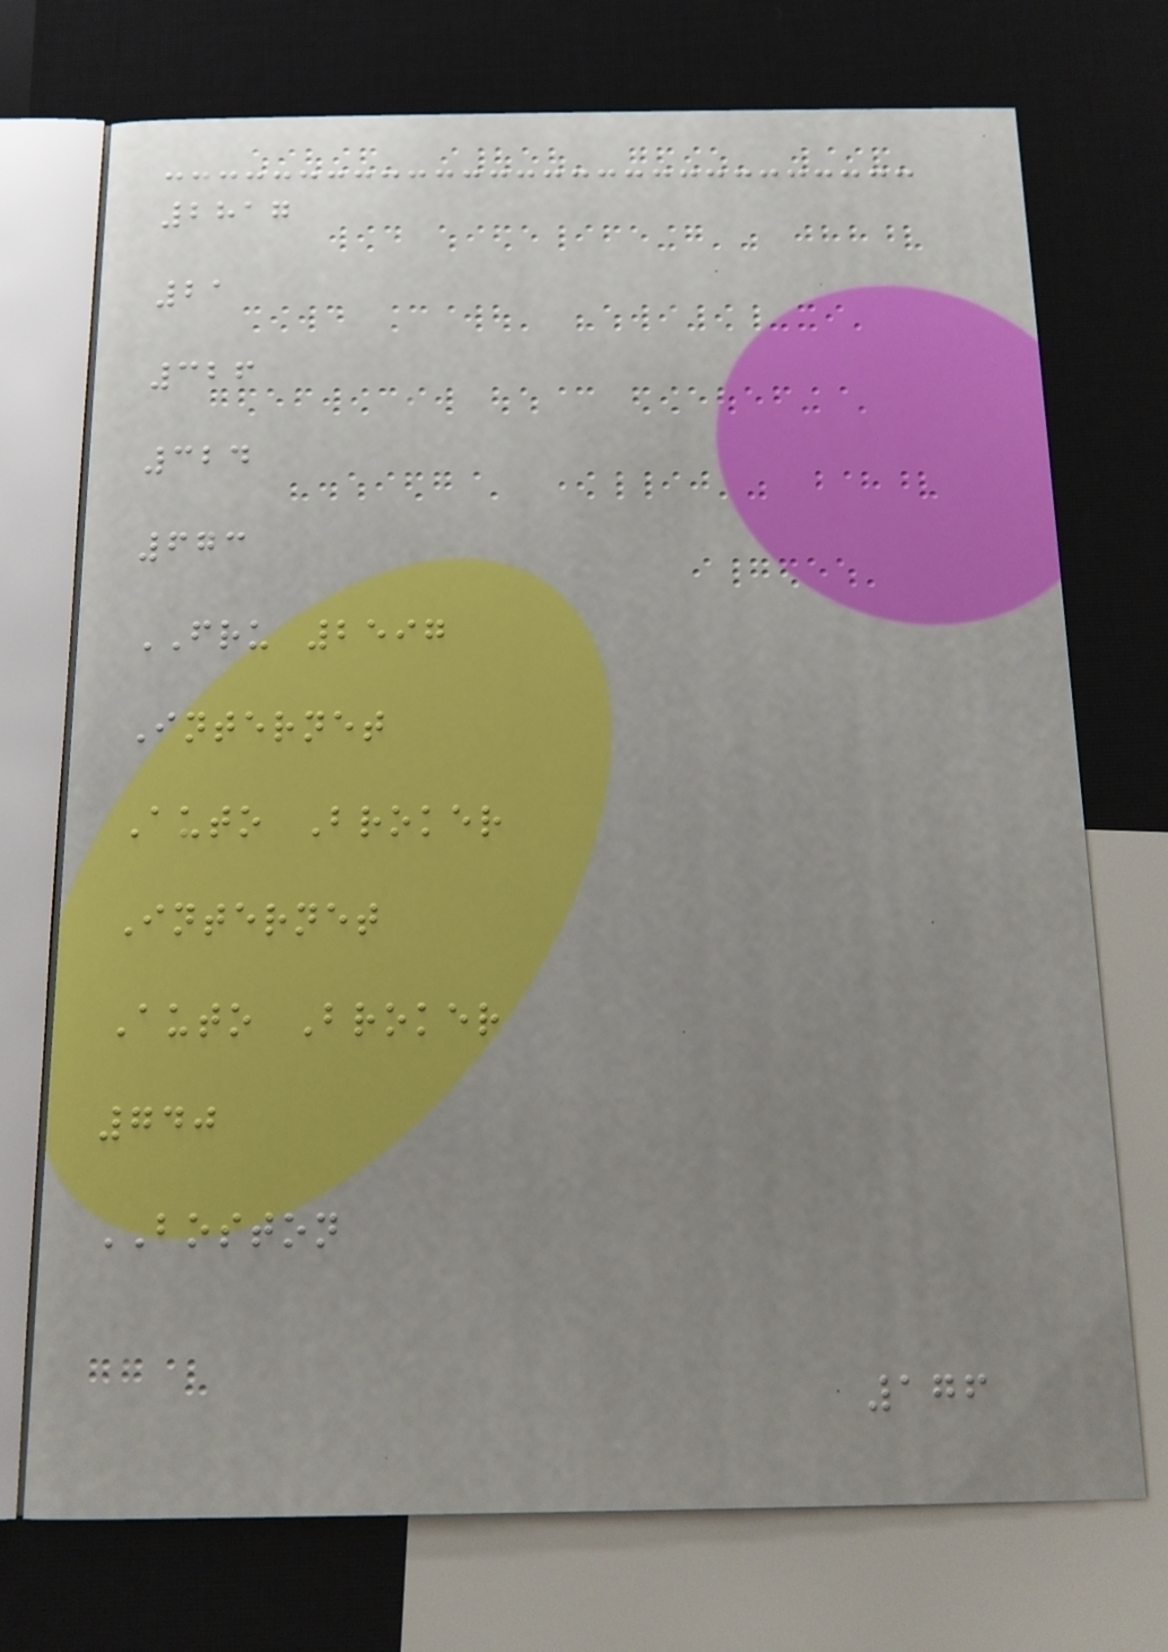2817
21
326
324
673
FRU 2597
Internet
Auto Broker
Internet
Auto Broker
740
BOSTON
176
